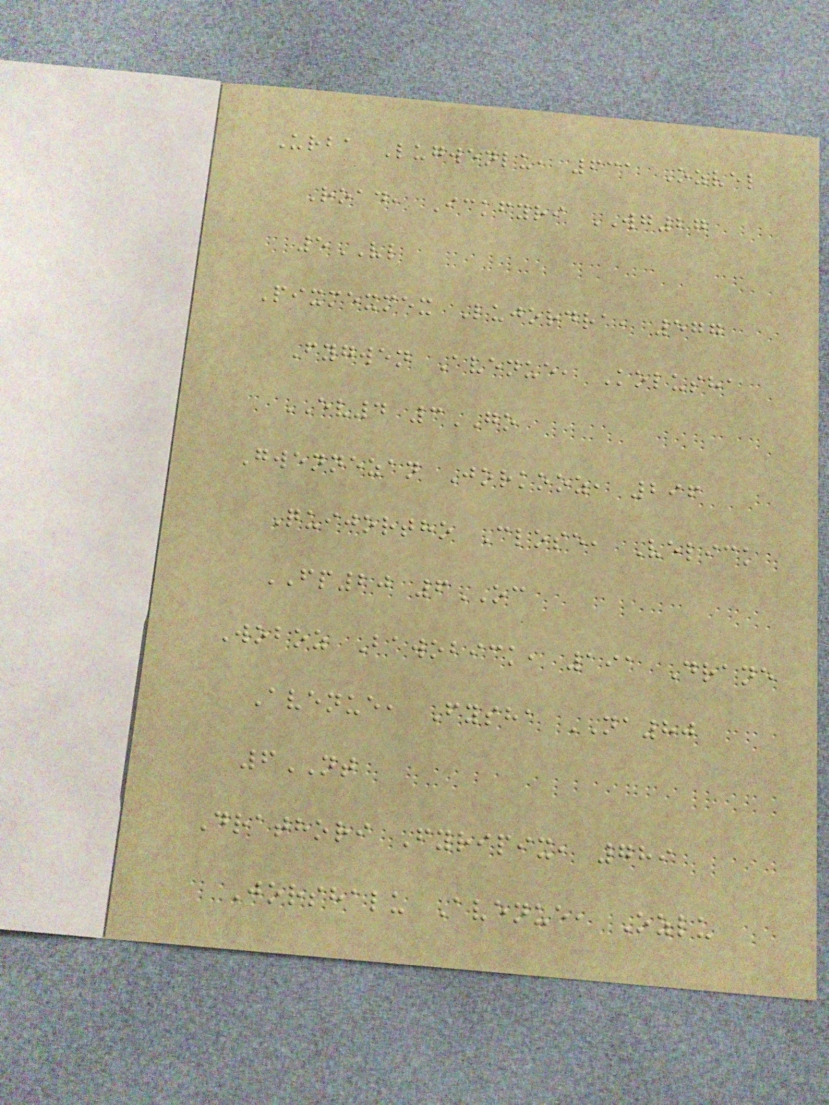Urba Lugwenlu, 631 Ozvel
Road, Ickfyri WG27
5VL
Pixmexmex Lujordra, 577
Fygwen Avenue, Kolusha
EV4 3GO
Gwennezan Jorkooz, 296
Quijortho Close, Velick
FP20 6OC
Woboz Bawobick, 191 Drane
Avenue, Fysha NA80
6NT
Drathori Fyripix, 789
Jorshalu Avenue, Ozlu
